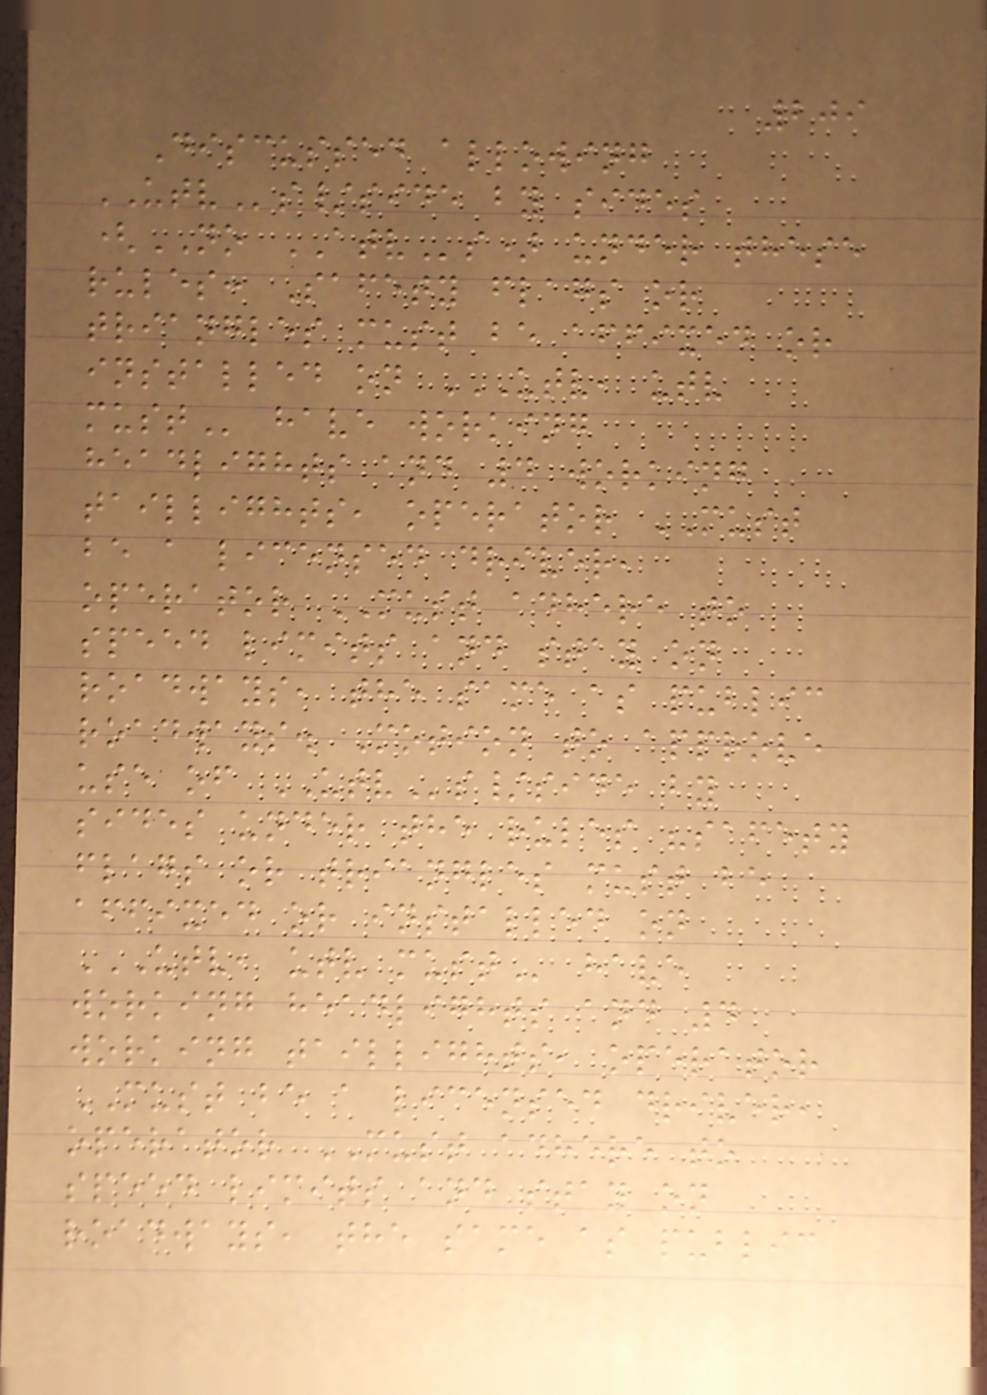209
Discussed allowing
UTVs/side by sides
(NO ATVs) under these
rules: Safety flags or
triangles must be affixed or
installed on UTV, UTV
MUST have working
headlights and 4 working
taillights, operator MUST
be a licensed driver,
operator MUST adhere to
speed limits and stay on
roadways, the same as public
roadways. Motion to approve
use of UTVs/side by
sides under the rules "safety
flags or triangles must be
affixed or installed on
UTV, UTV MUST have
working headlights and 4
working taillights, operator
MUST be a licensed driver,
operator MUST adhere to
speed limits and stay on
roadways, the same as public
